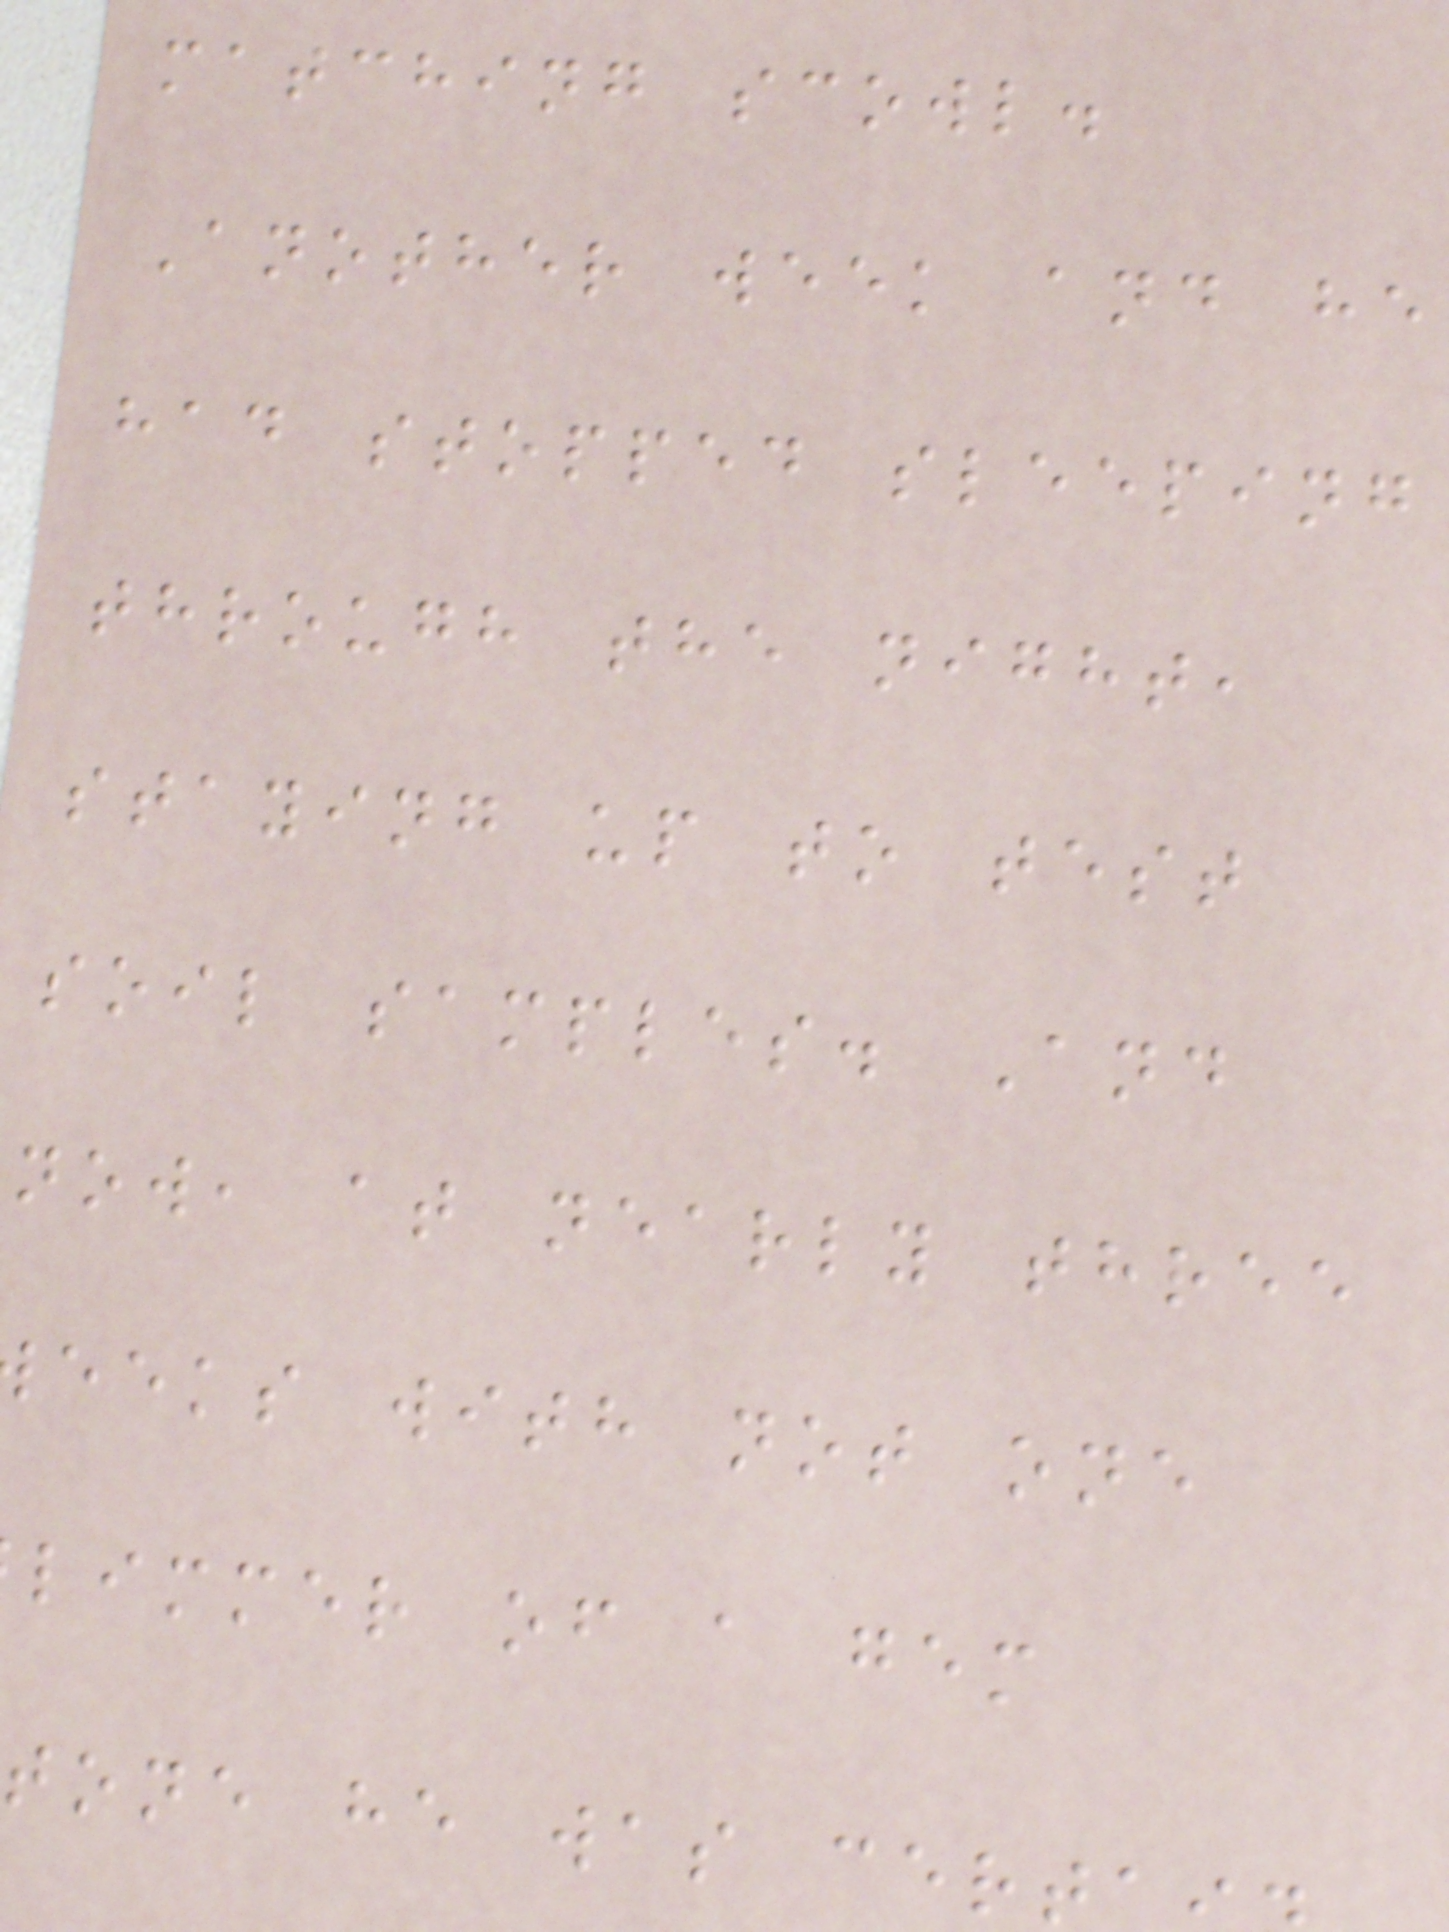matching scowl.
Another week and he
had stopped sleeping
through the night,
staying up to test
soil samples. And
now, at nearly three
eeks with not one
limmer of a gem
tone he was cert
